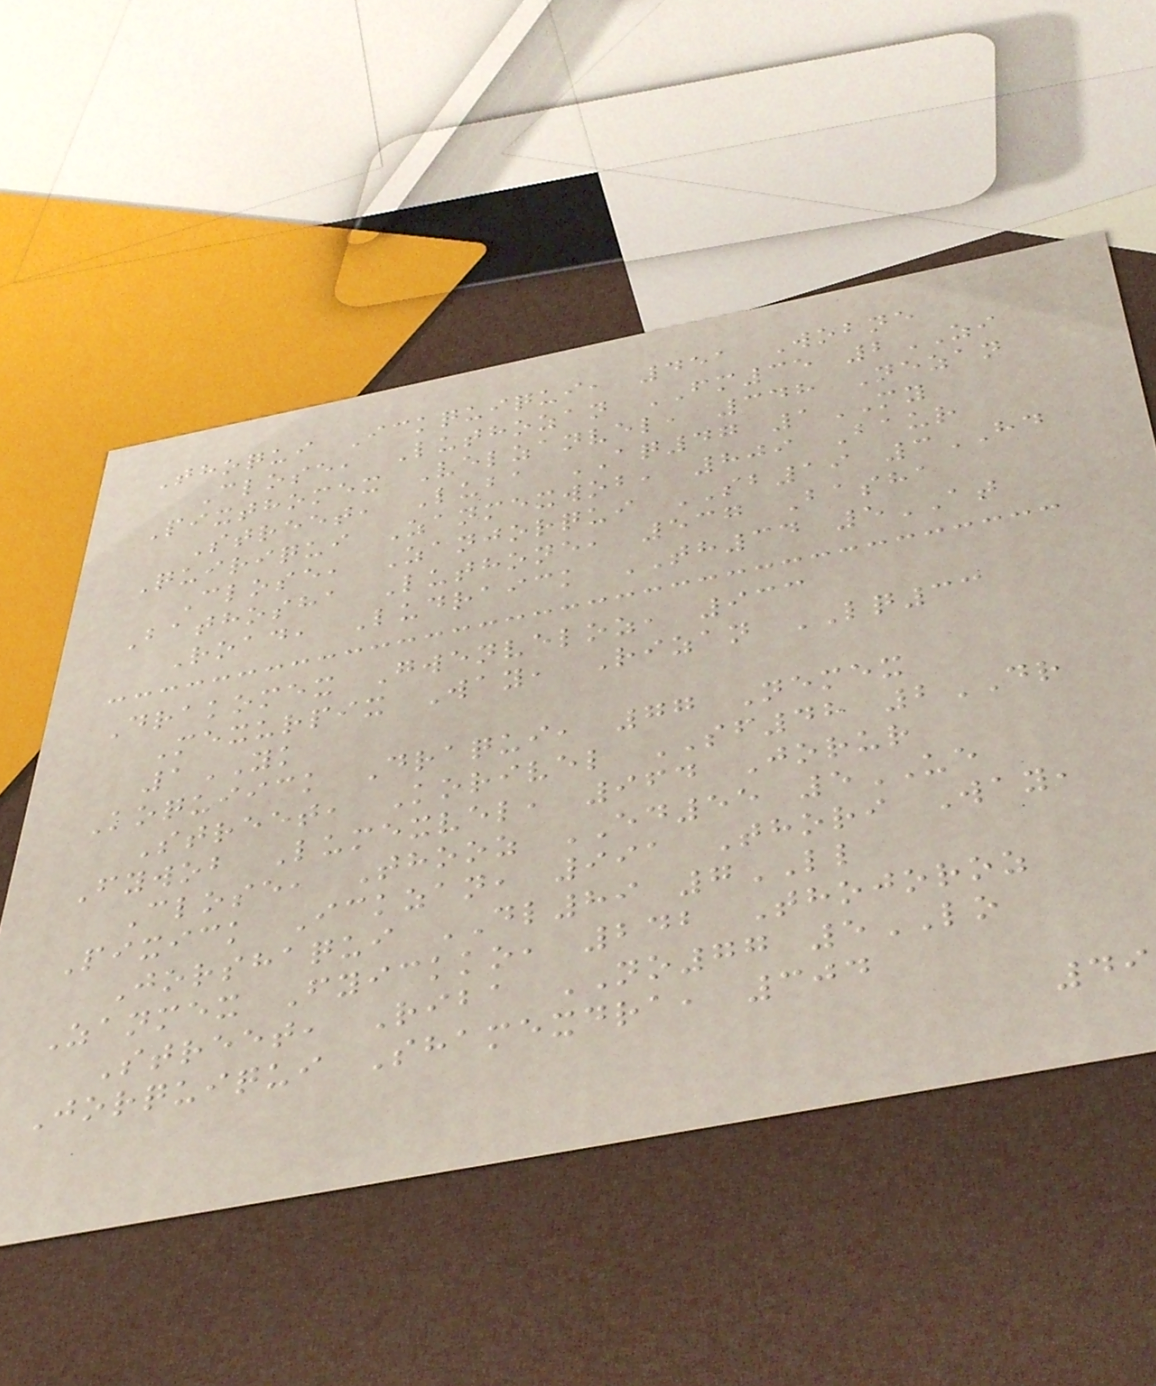Thoqui Ickquiqui, 451 Wobne
Close, Luthozan FM35 2ZI
Pixthomex Velzanvel, 348 Nezan
Street, Luba AQ47 1MY
Quiriqui Zanmexwob, 809 Baur
Close, Zanjorqui SB19 3HD
Bathosha Luthone, 537 Basha
Road, Ludraick TH34 5AT
Drakomex Gwenveloz, 933
Mexurpix Way, Rizan LQ33
1YK
Koquiick Draqui, 77 Nemex
Street, Korivel SF48 2DR
Fywob Lumexvel, 964 Jorur
Close, Thooz ED55 5UE
Pixick Ickzan, 991 Thori Way,
Jorshaqui DL89 7LL
Zanmex Fyickko, 242 Thojoroz
Street, Riba NO77 5LO
Jorquiqui Shamexdra, 304
49
